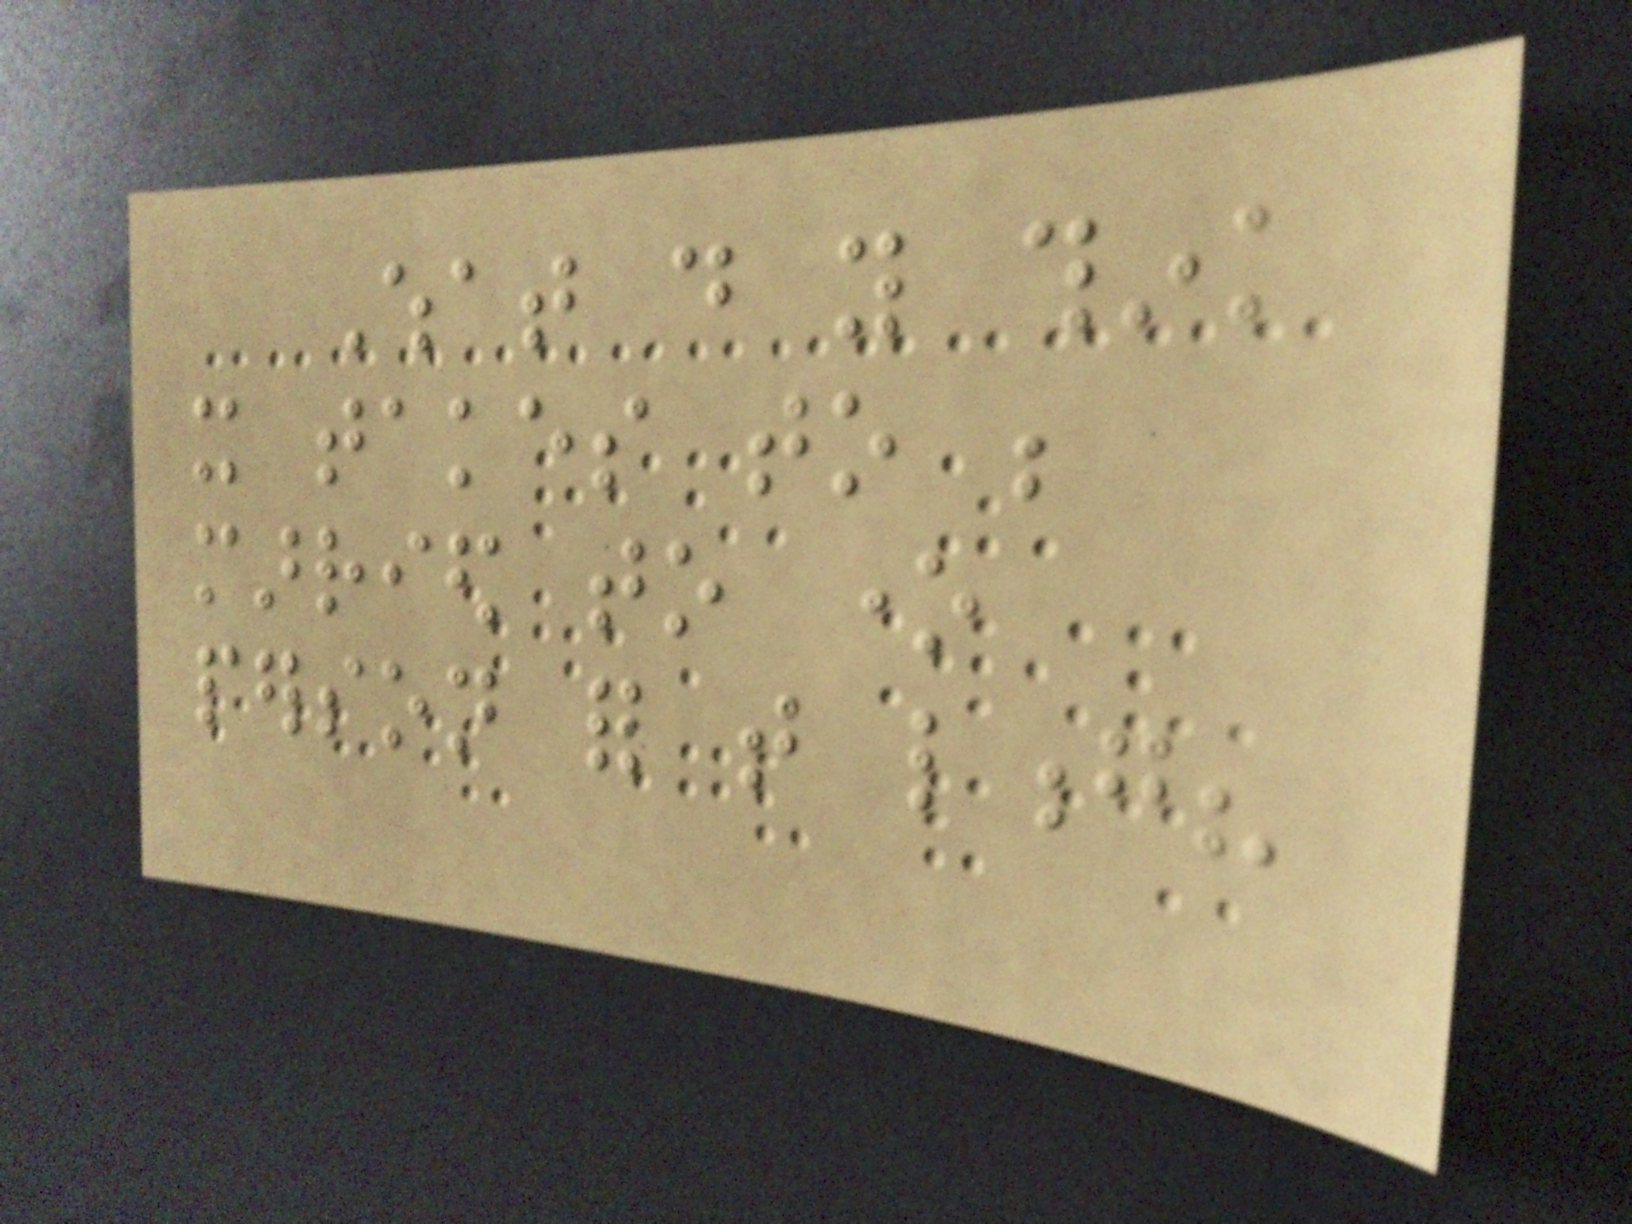What do you think
it takes to be
married to one
person for that long?
